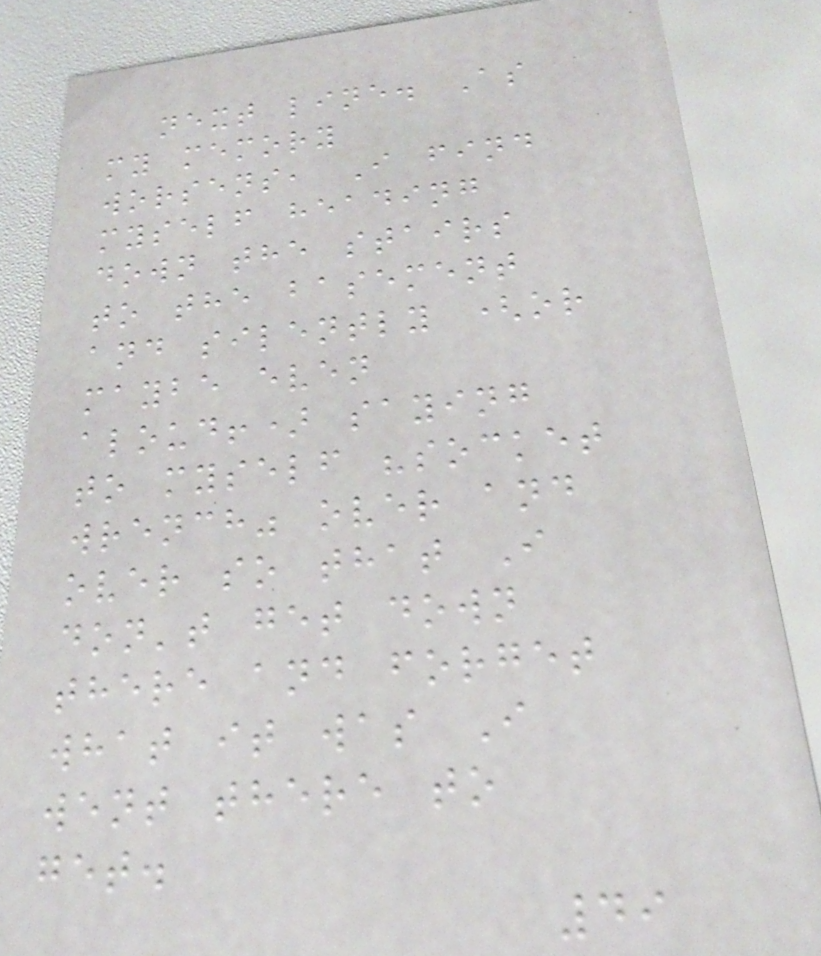next line. As
my memory
worsens, I find
myself heading
down the stairs
to the basement
and silently (or
maybe even
aloud!) saying
to myself "socket
wrench" over and
over so that I
don't get down
there and forget
what it was I
went there to
get.
49
